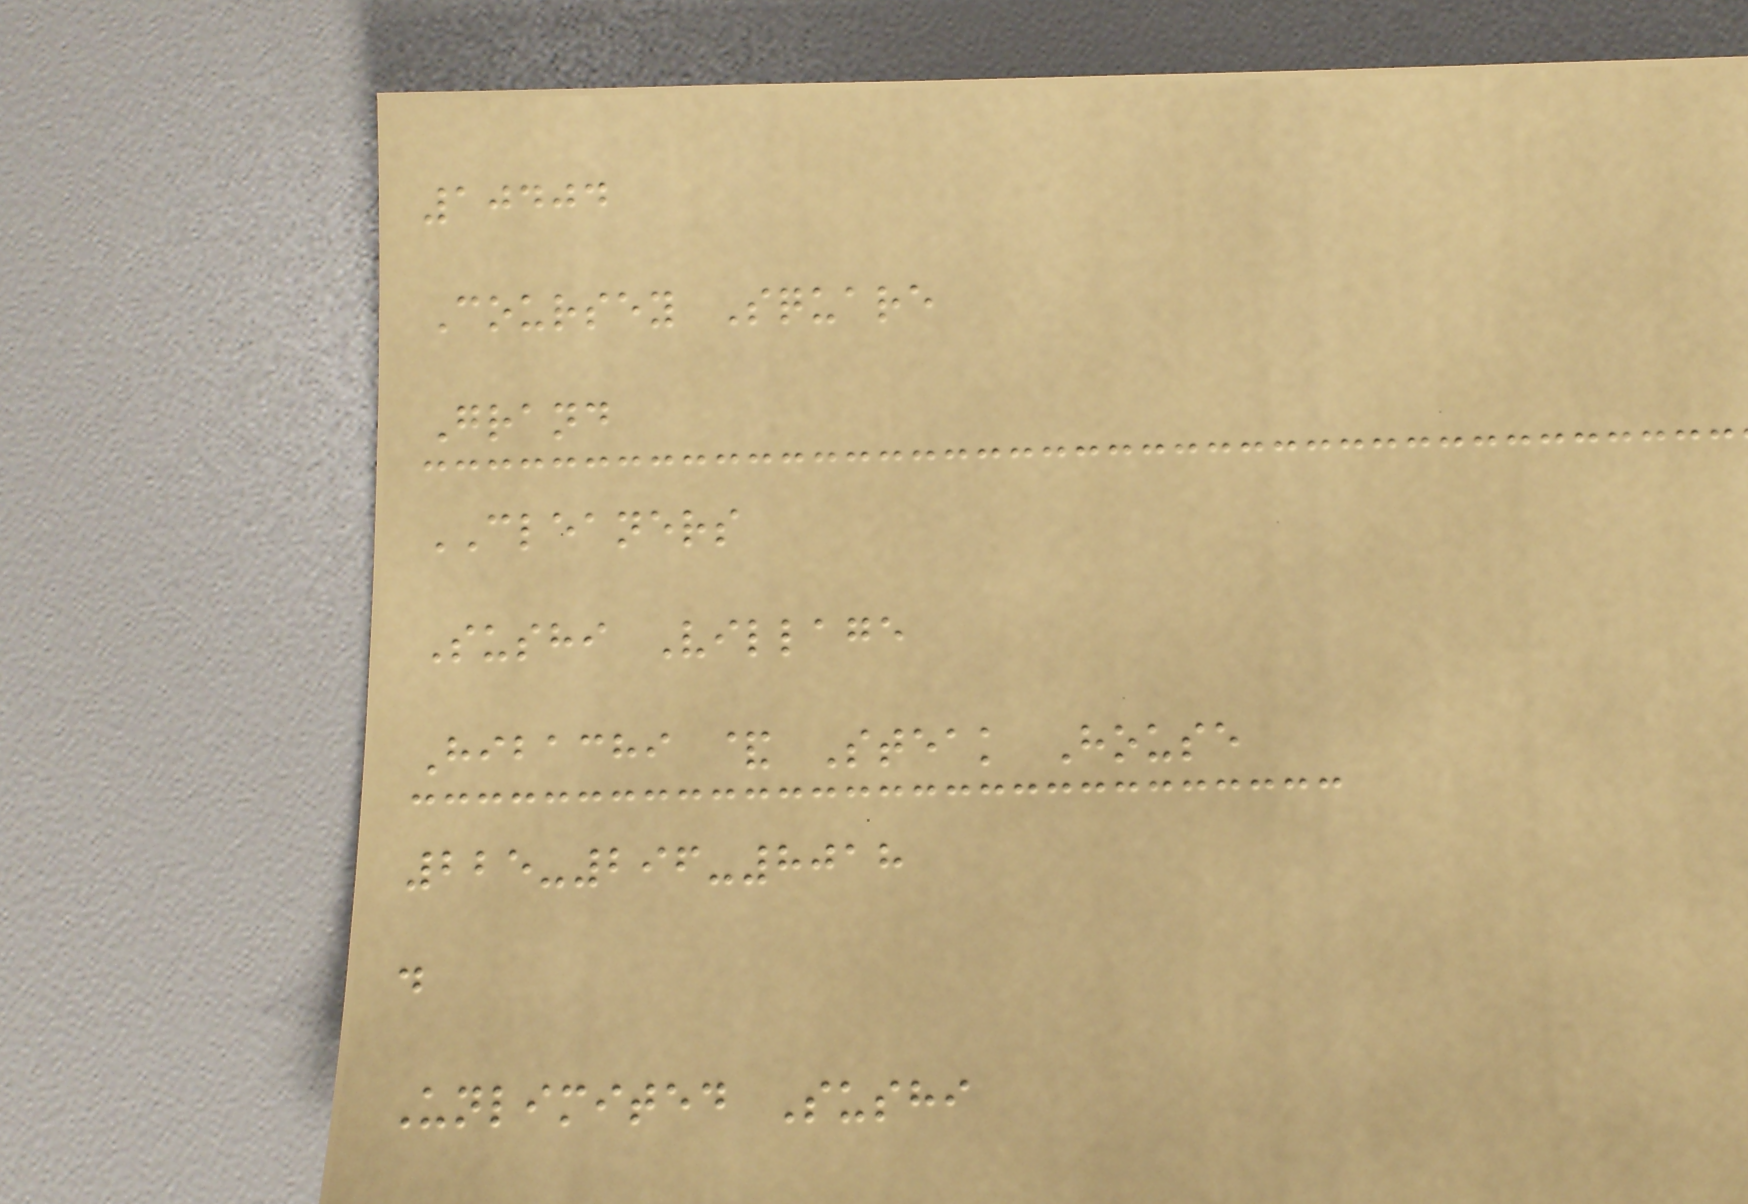10404
Coursey Square
Grand
CLEANERS
Sushi Village
Hibachi & Steak House
225-296-8018
d
Unlimited Sushi
